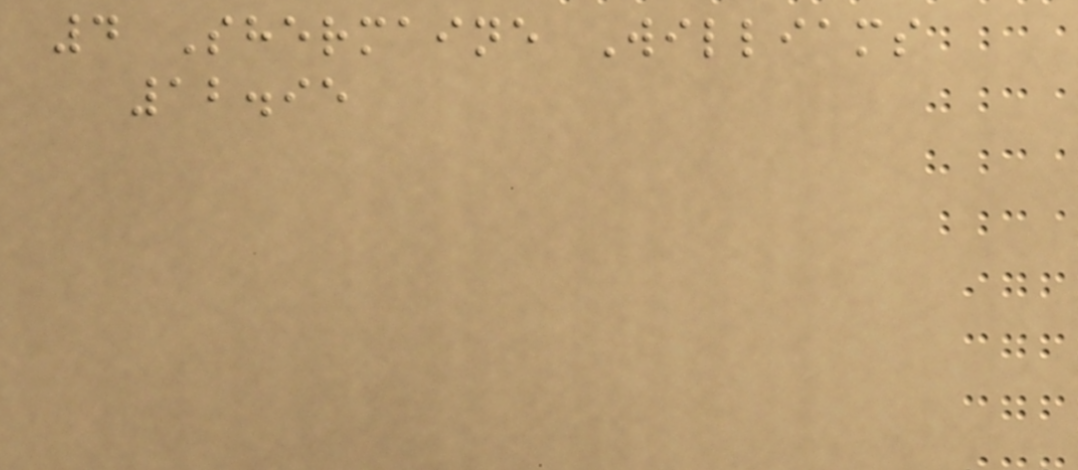4 Shermaine Williams
12.95
